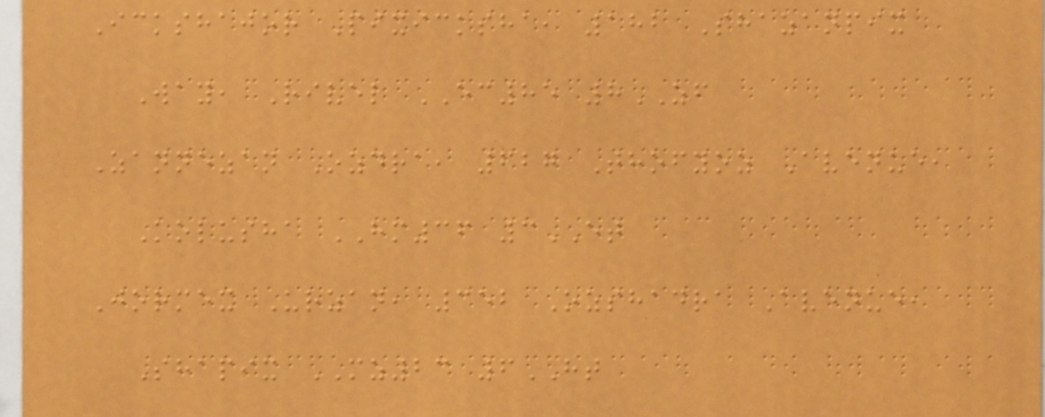Ickshajor Pixicksha, 182 Shazanpix
Way, Rivel EC85 8ZF
Zannezan Ozdra, 627 Thofyoz Avenue,
Kolusha HM36 3ET
Jormex Urzan, 352 Ozshadra Avenue,
Shapix MZ23 6HT
